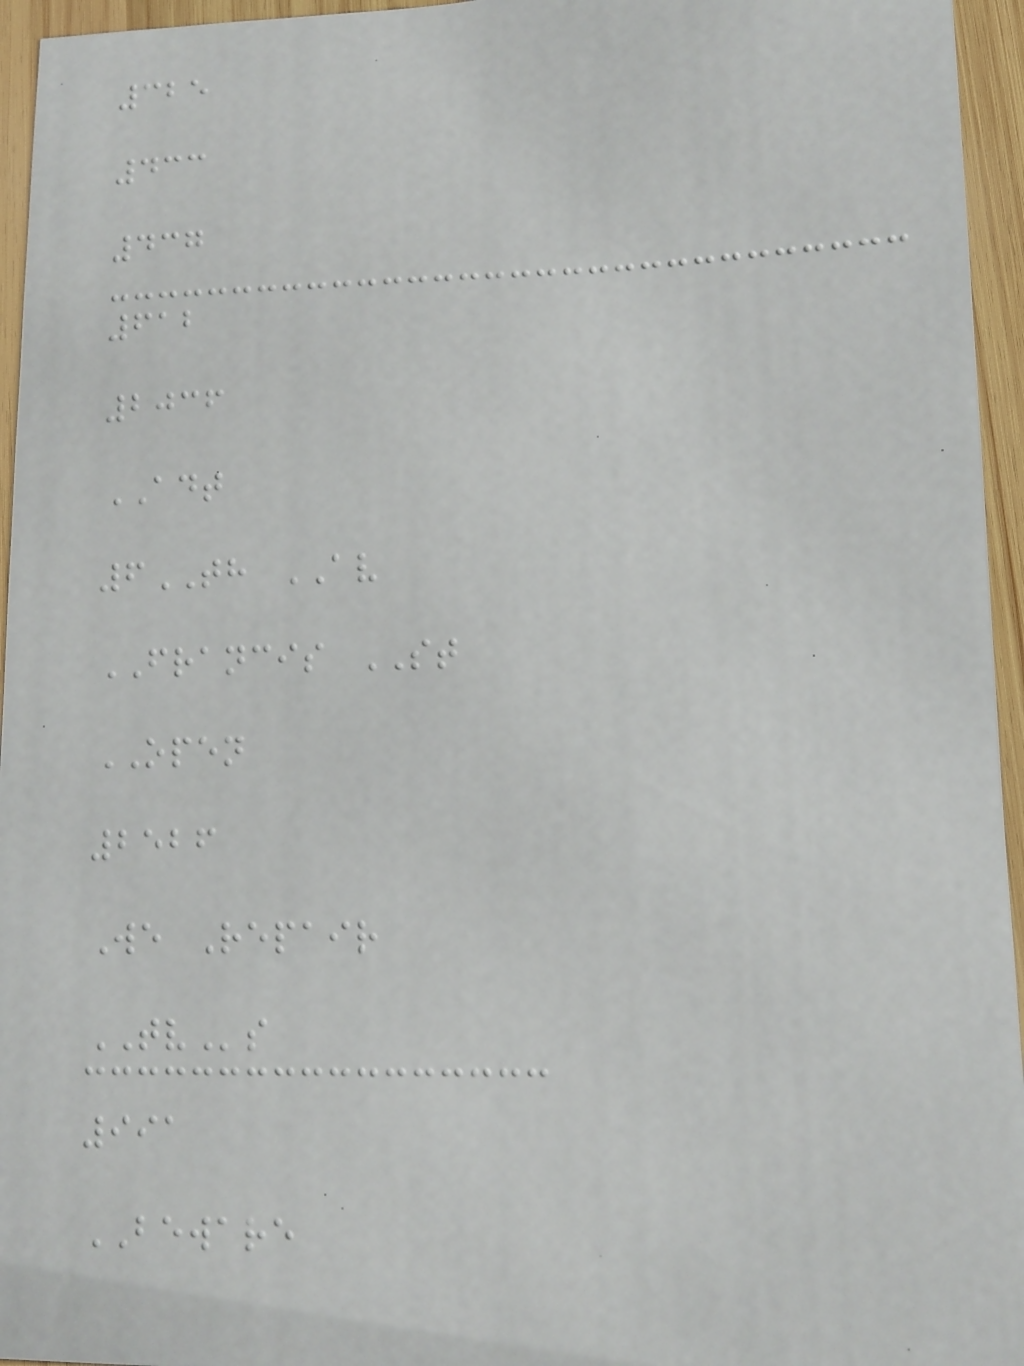325
433
437
612
2036
ADT
6TH AV
FRANCIS ST
OPEN
2526
We Repair
TVs
991
BEWARE
